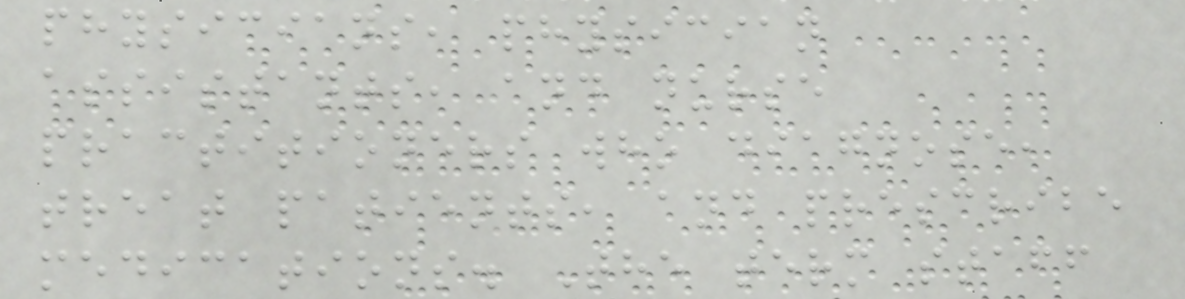physicians, physician
assistants, and nurse
practitioners who diagnose,
treat patients, and prescribe
medications. The term staff
